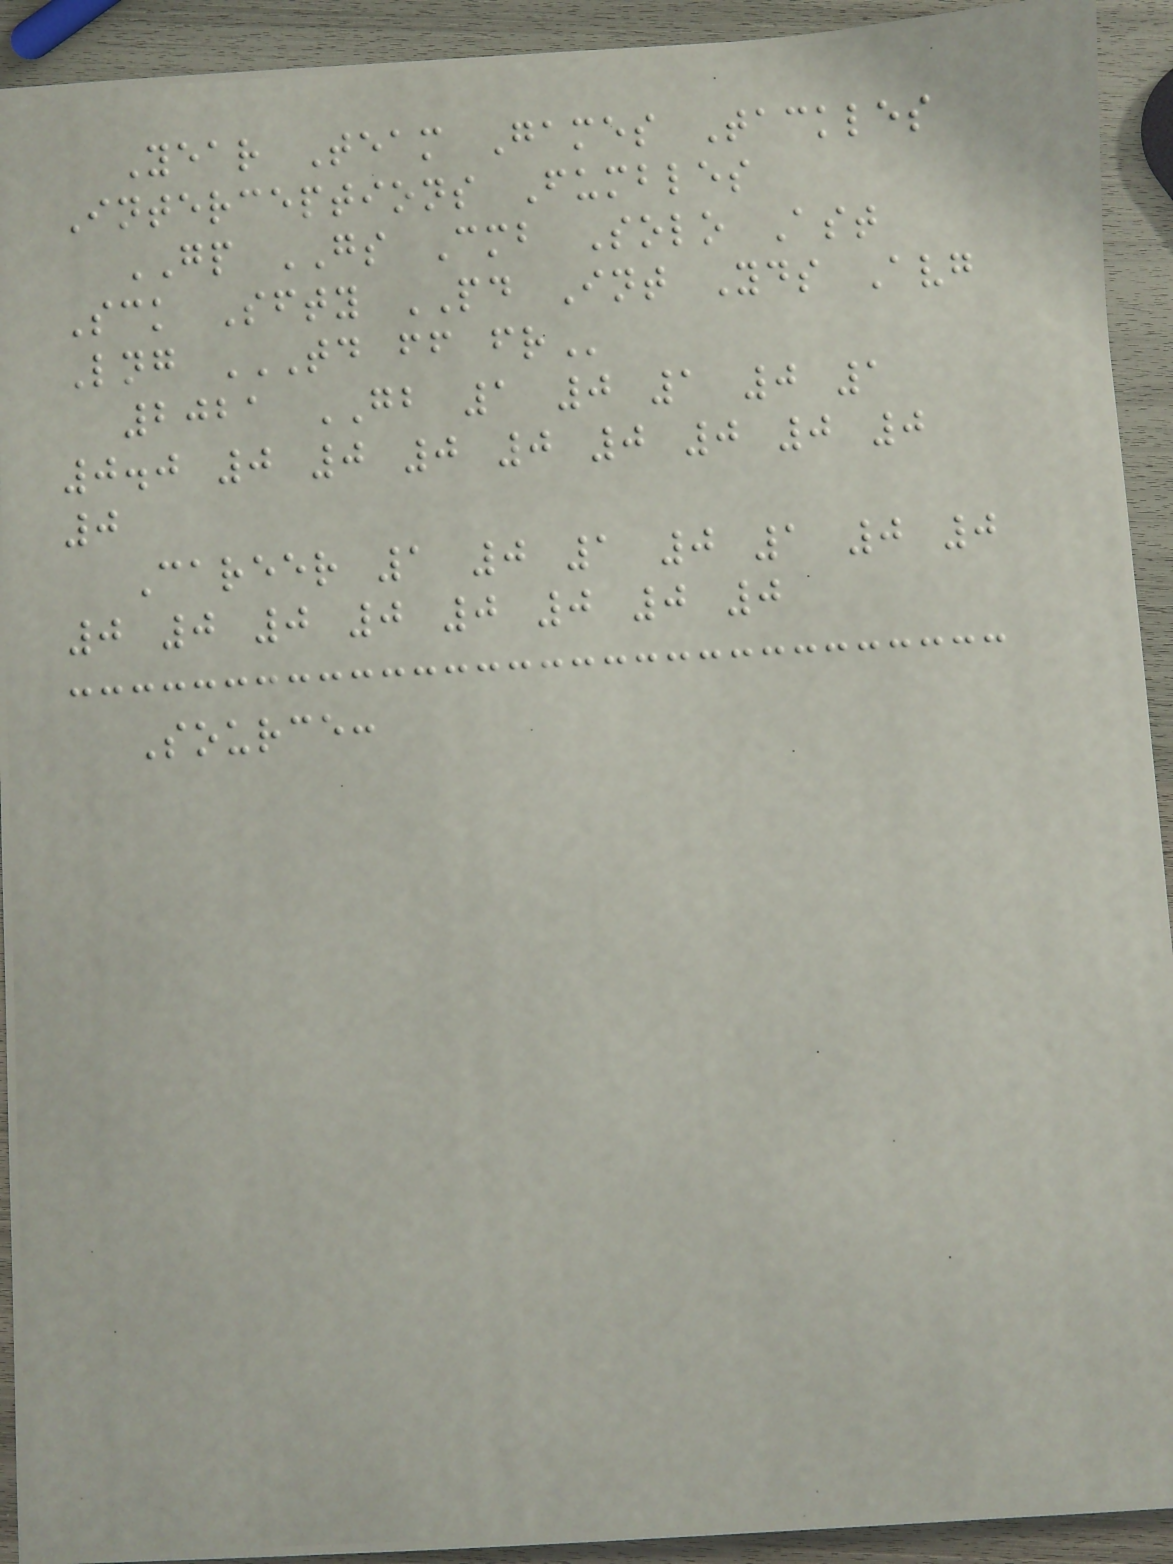Year Team Games Tackles
Interceptions Fumbles
GP GS Cmb Solo Ast
Sck Sfty PD Int Yds Avg
Lng TD FF FR
2021 GB 1 0 1 0 1
0.0 0 0 0 0 0 0 0 0
0
Career 1 0 1 0 1 0 0
0 0 0 0 0 0 0 0
Source:
